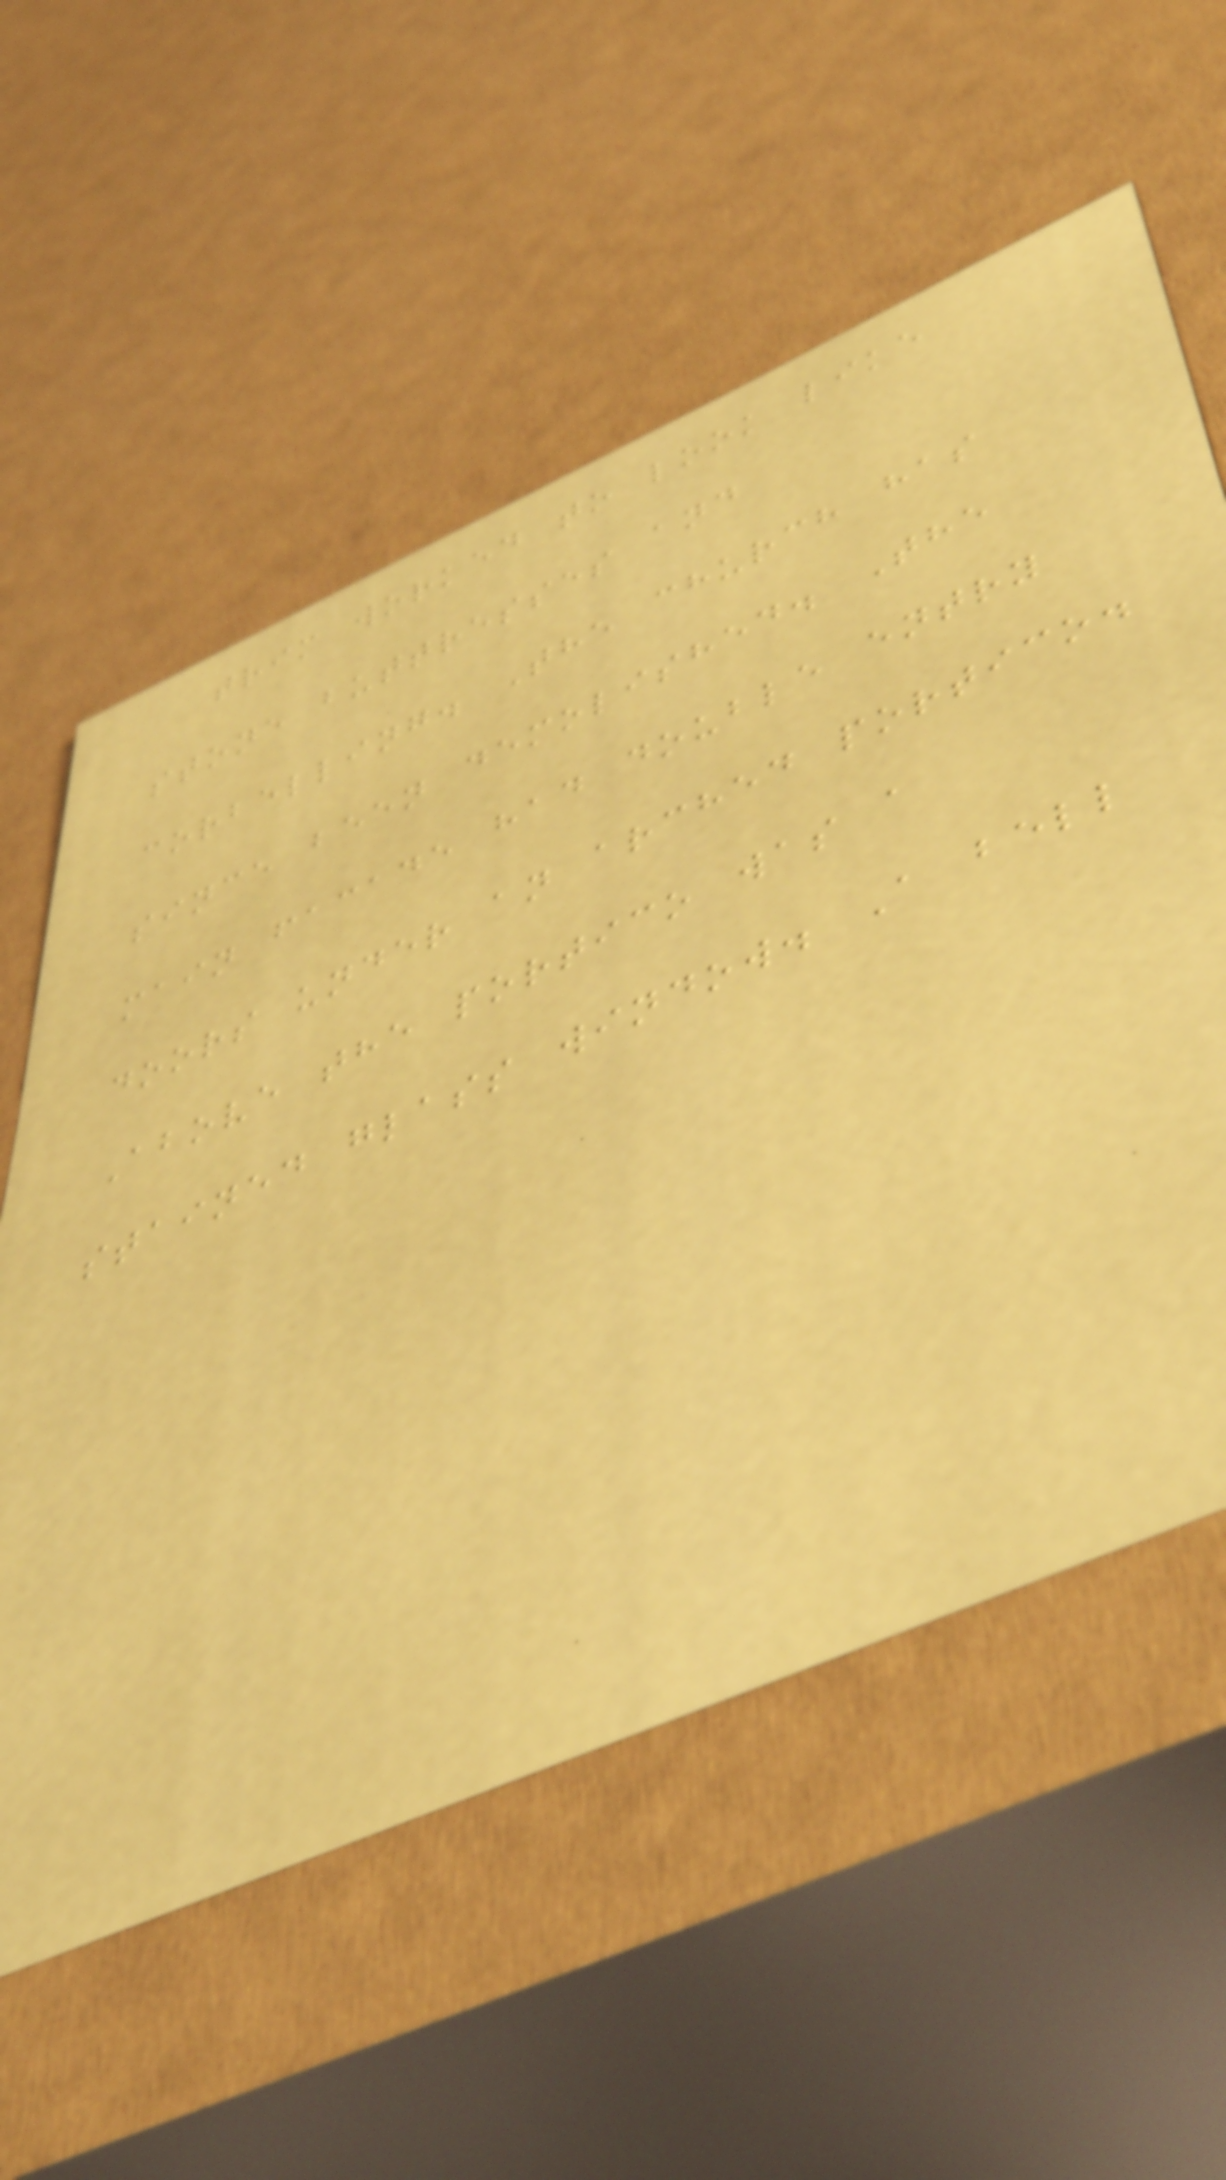trim worked to look like
stone buttresses and
corbelling. The church has
since been demolished. The
main facade had double entry
doors under an arched portico.
Above the portico was a
stained glass window. A bell
